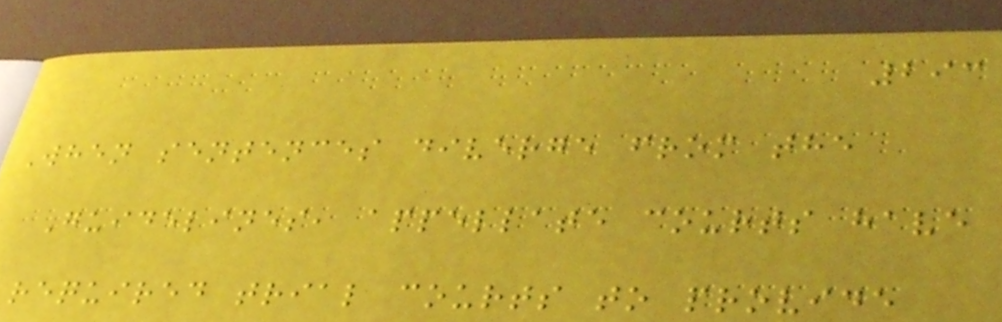293
When sentences diverge from the
Guidelines, appellate courts have
required trial courts to provide
